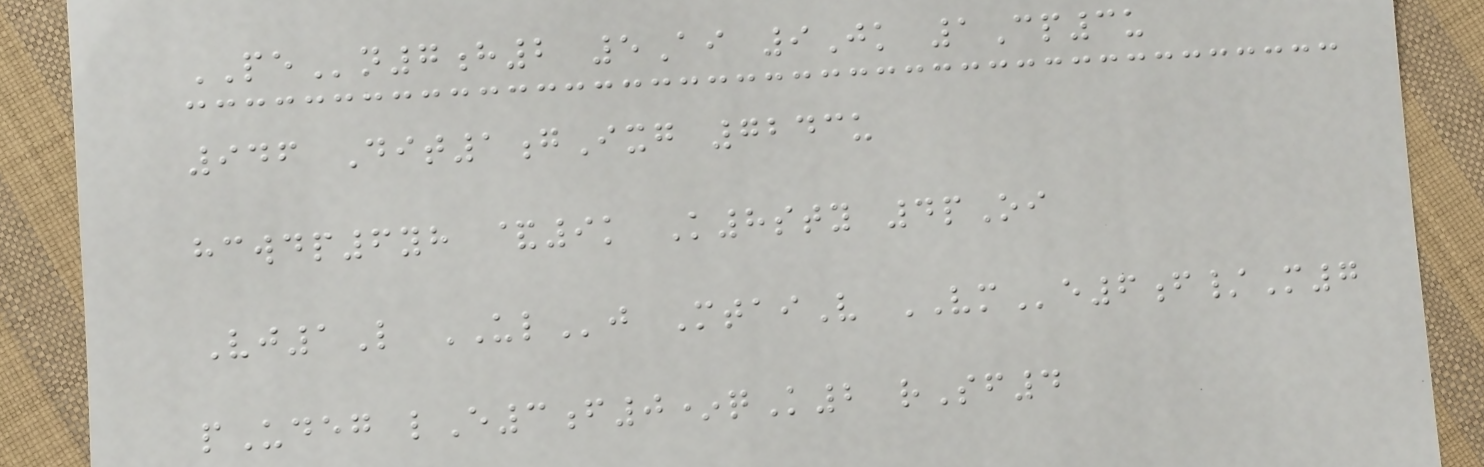PEn7h2 5Ai 9Jk 1Cp3u
946 Dit1gIxg 7243u
hcwdp6yh &9k K8sty 4pOi
Vj1L ULj MtaiV VMe6f/M7
pUdeg lE3f0*qK2 rSf4
